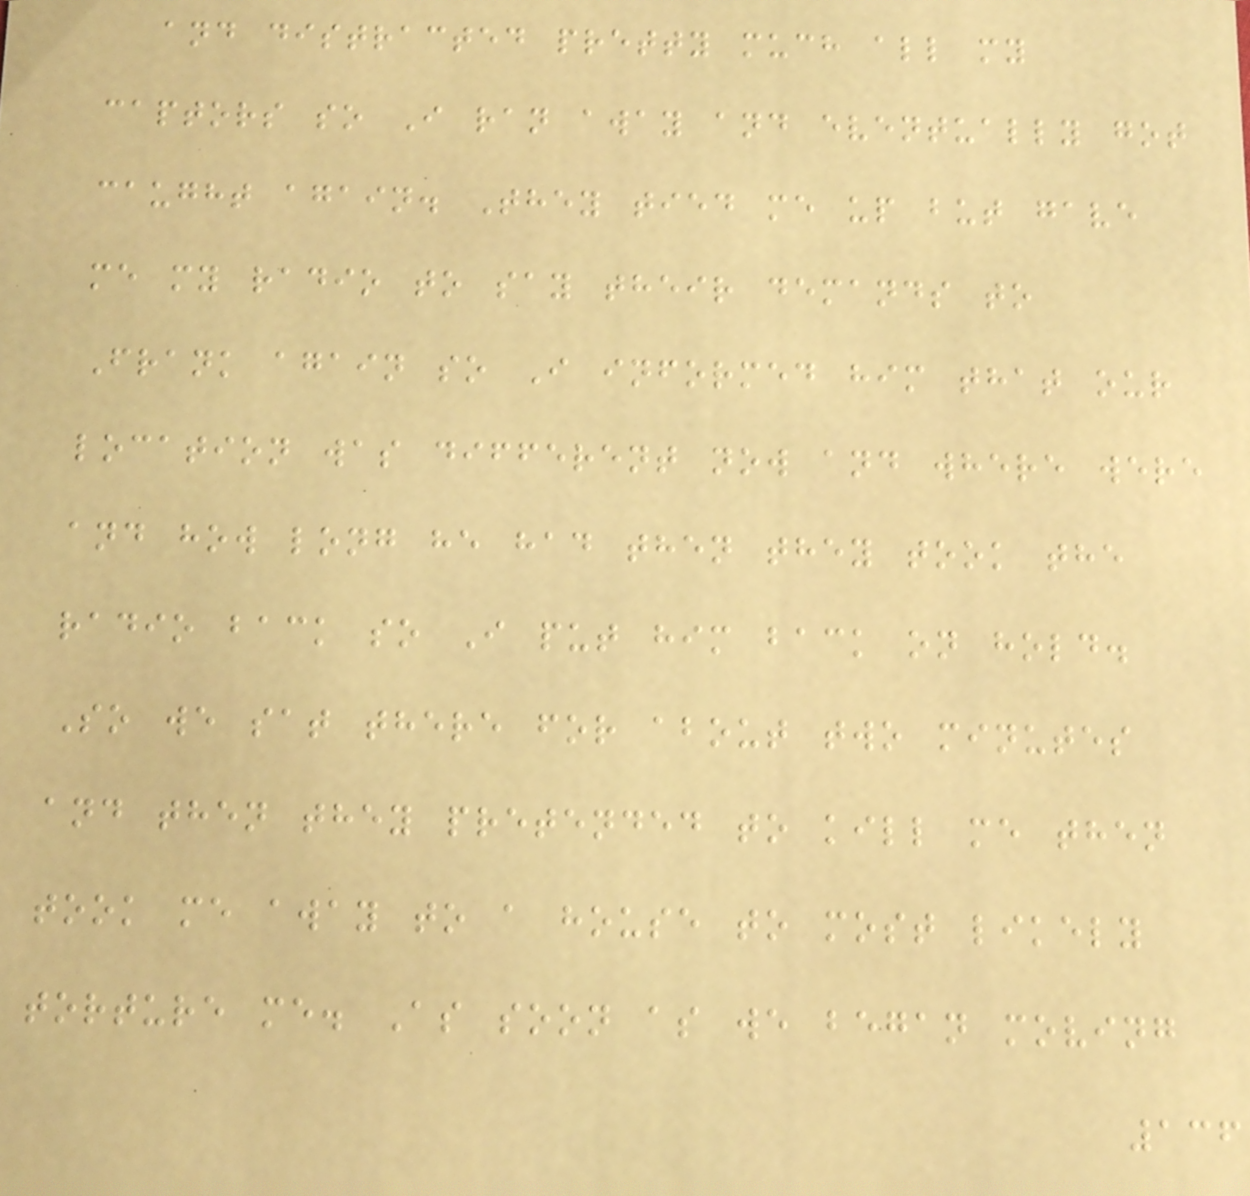and distracted pretty much all my
captors so I ran away and eventually got
caught again. They tied me up but gave
me my radio to say their demands to
Frank again so I informed him that our
location was different now and where were
and how long he had then they took the
radio back so I put him back on hold.
So we sat there for about two minutes
and then they pretended to kill me then
took me away to a house to most likely
torture me. As soon as we began moving
136
